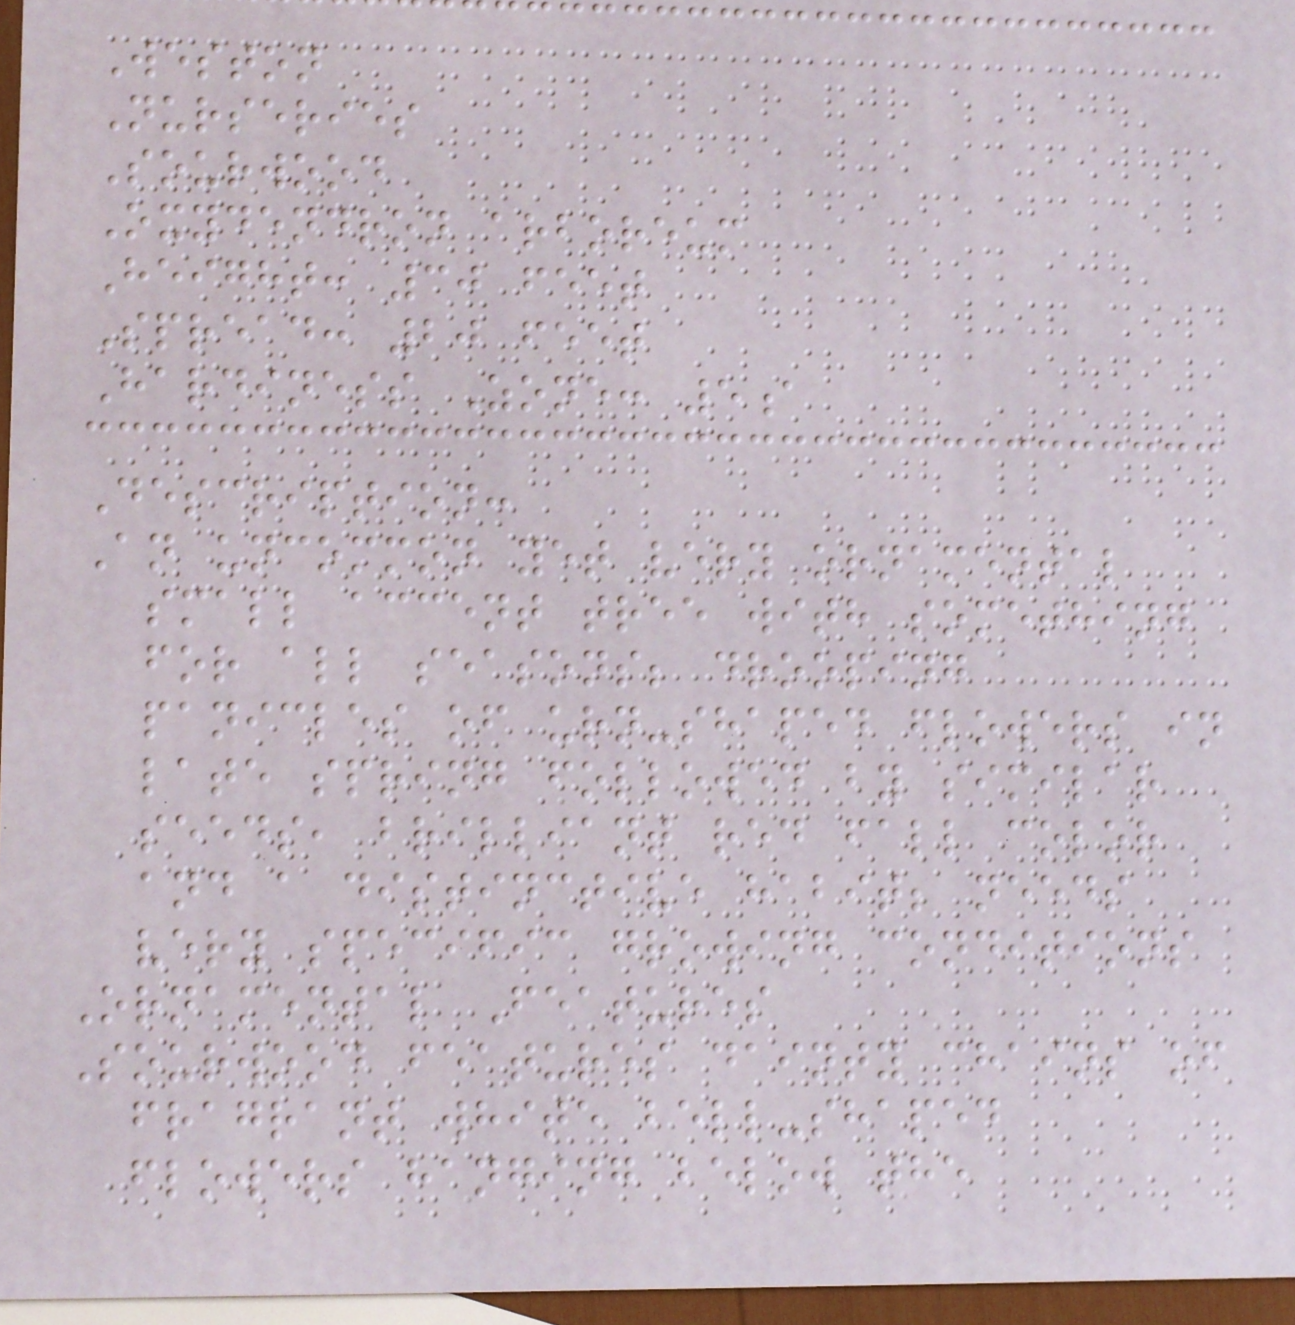Weston
Nurseries
Sourwood
Oxydendron arboreum
Height: 30 feet
Spread: 20 feet
Hardiness Zone: 5a
Description:
An uncommon yet very ornamental
small accent tree with something
for all seasons; drooping
panicles of urn-shaped flowers in
late spring followed by similar
seeds, brilliant red fall color
and a distinctive habit; needs
very specific growing conditions
Ornamental Features
Sourwood features dainty chains of
fragrant white bell-shaped
flowers hanging below the
